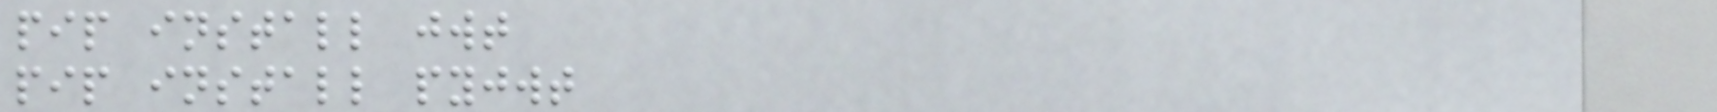pip install jwt
pip install pyjwt
